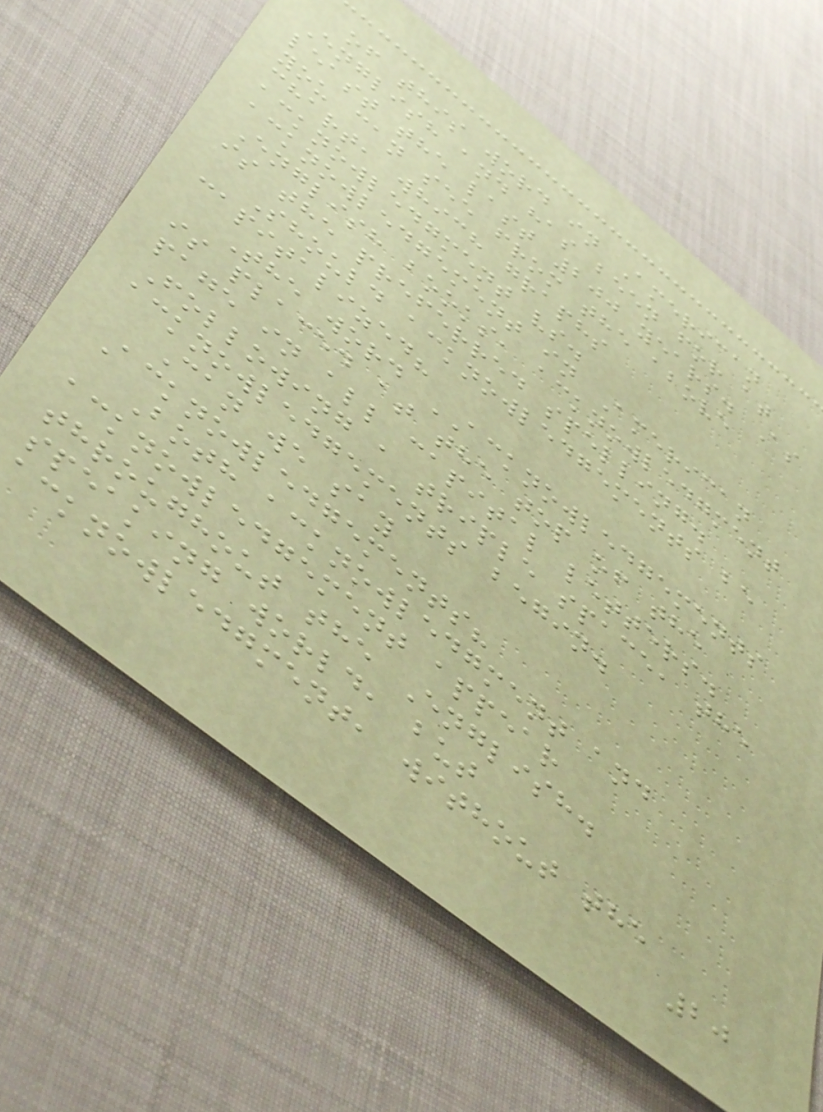of this word in American
English and has been for at
least the last 200 years. As
you can see from the above
chart, which graphs
acknowledgment vs.
acknowledgement in American
English books, acknowledgment
is the preferred spelling.
Should acknowledgements be
capitalized?
The word ACKNOWLEDGEMENTS
is placed at the top of the
page in all capital letters.
Following a triple space, the
acknowledgements begin.
Can we say
Acknowledgements?
Both acknowledgment and
acknowledgement appear
throughout the English.
speaking world, but
acknowledgment, without the
20
